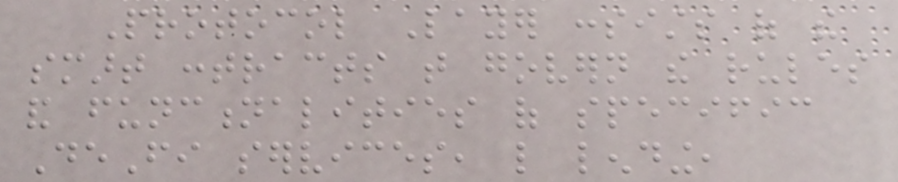Protocol Layer consists of the
smart contracts that govern the rules
and functionalities of specific
DeFi services, like lending,
